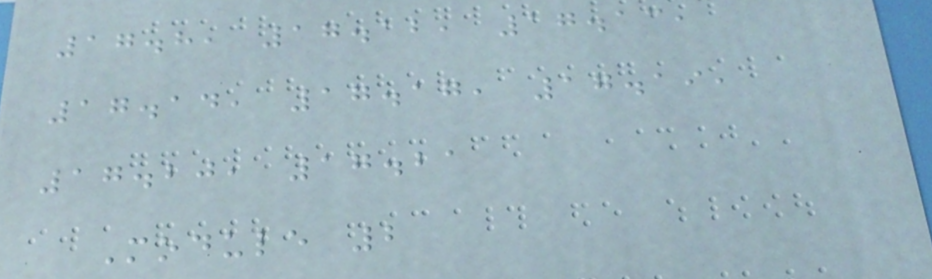17.8, 17.12, 17.13,
17.14, 17.17, 17.19,
17.20, 17.21
Module 2
